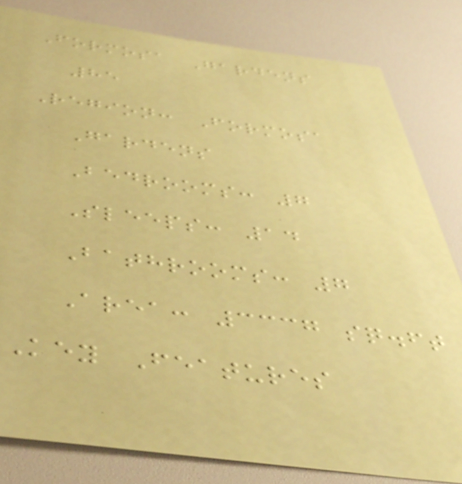Formosa Gardens
85
Region: Formosa
Gardens
Bedrooms: 7
Sleeps: 14
Bathrooms: 7
Area: 3337 sq.ft
Key Features
